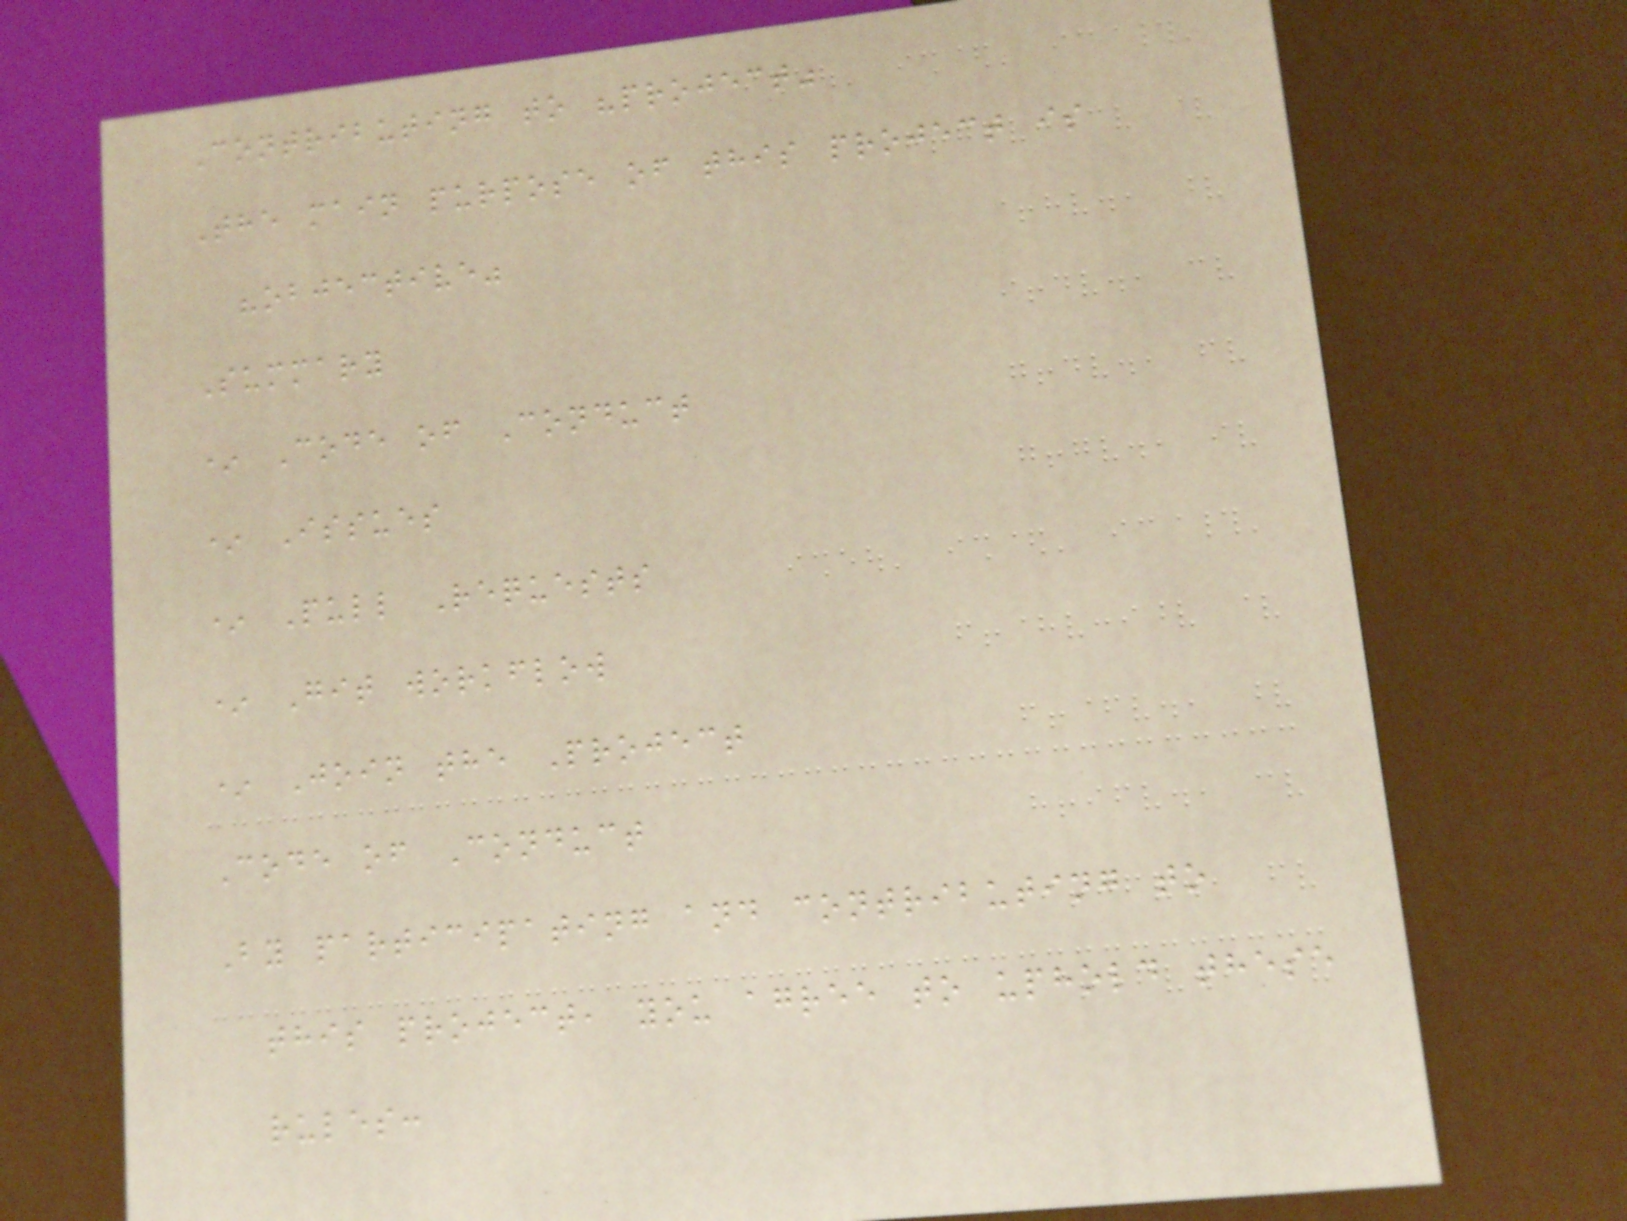Contributing to "project"
The main purpose of this project is
"objective"
Summary
* Code of Conduct
* Issues
* Pull Requests
* Git workflow
* Join the Project
Code of Conduct
By participating and contributing to
this project, you agree to uphold these
rules:
